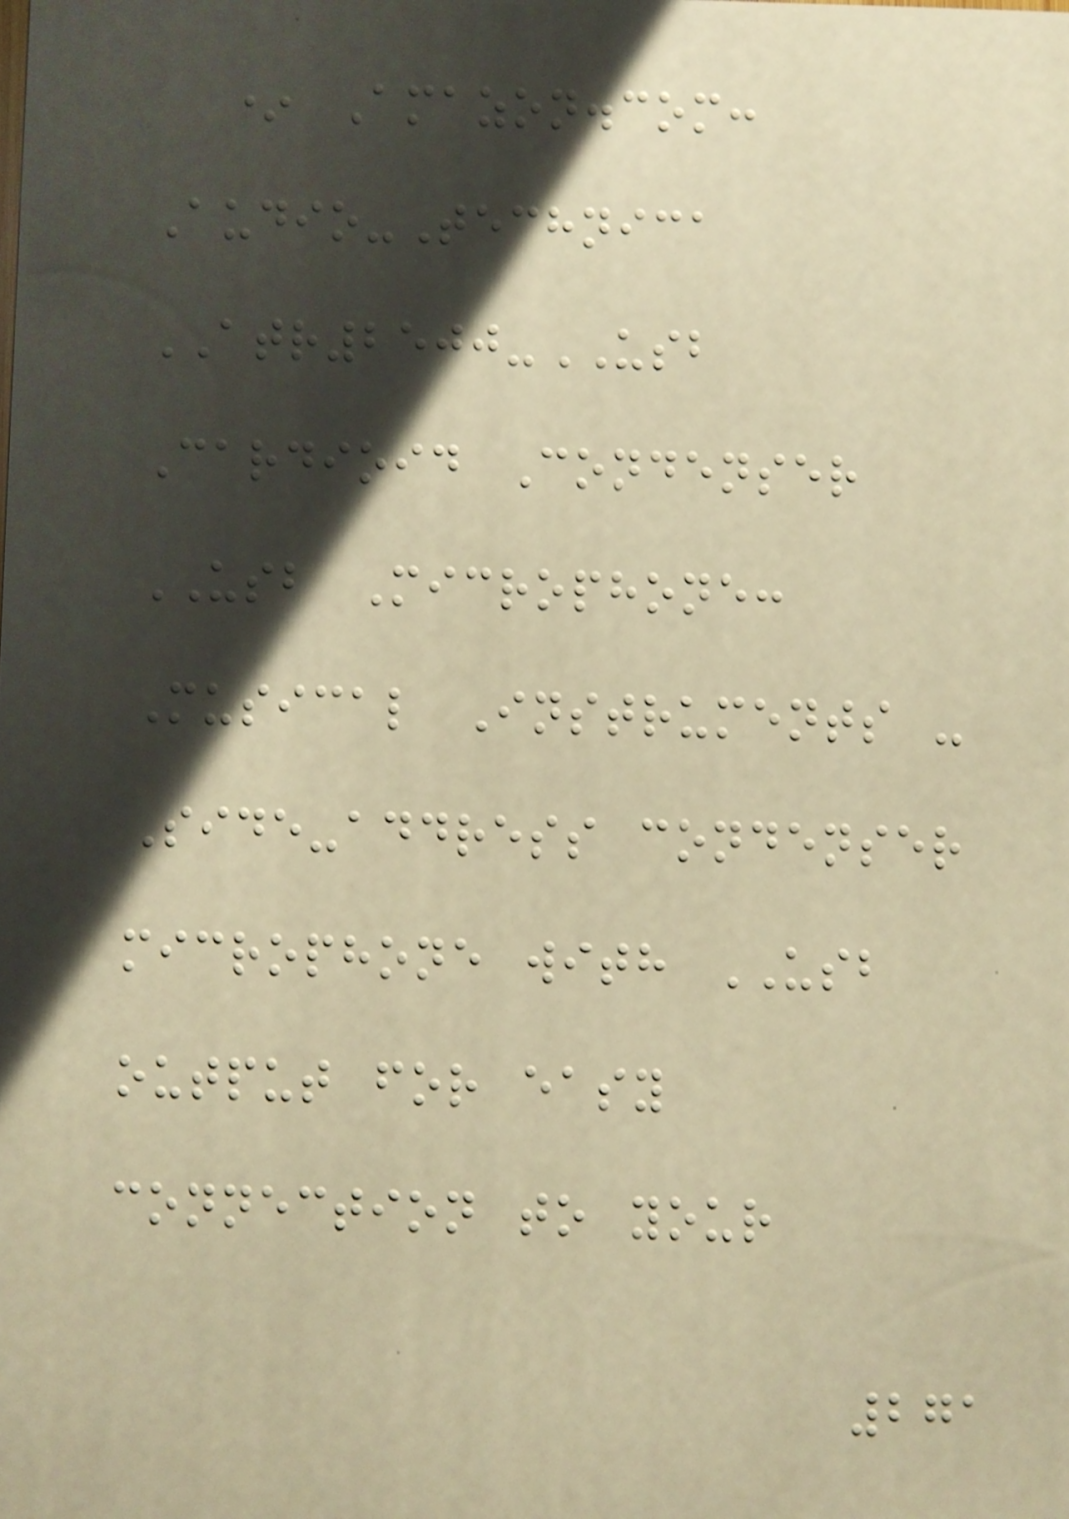* Amazon.com:
Audio-Technica
ATR2500-USB
Cardioid Condenser
USB Microphone:
Musical Instruments -
Side-address condenser
microphone with USB
output for easy
connection to your
271
